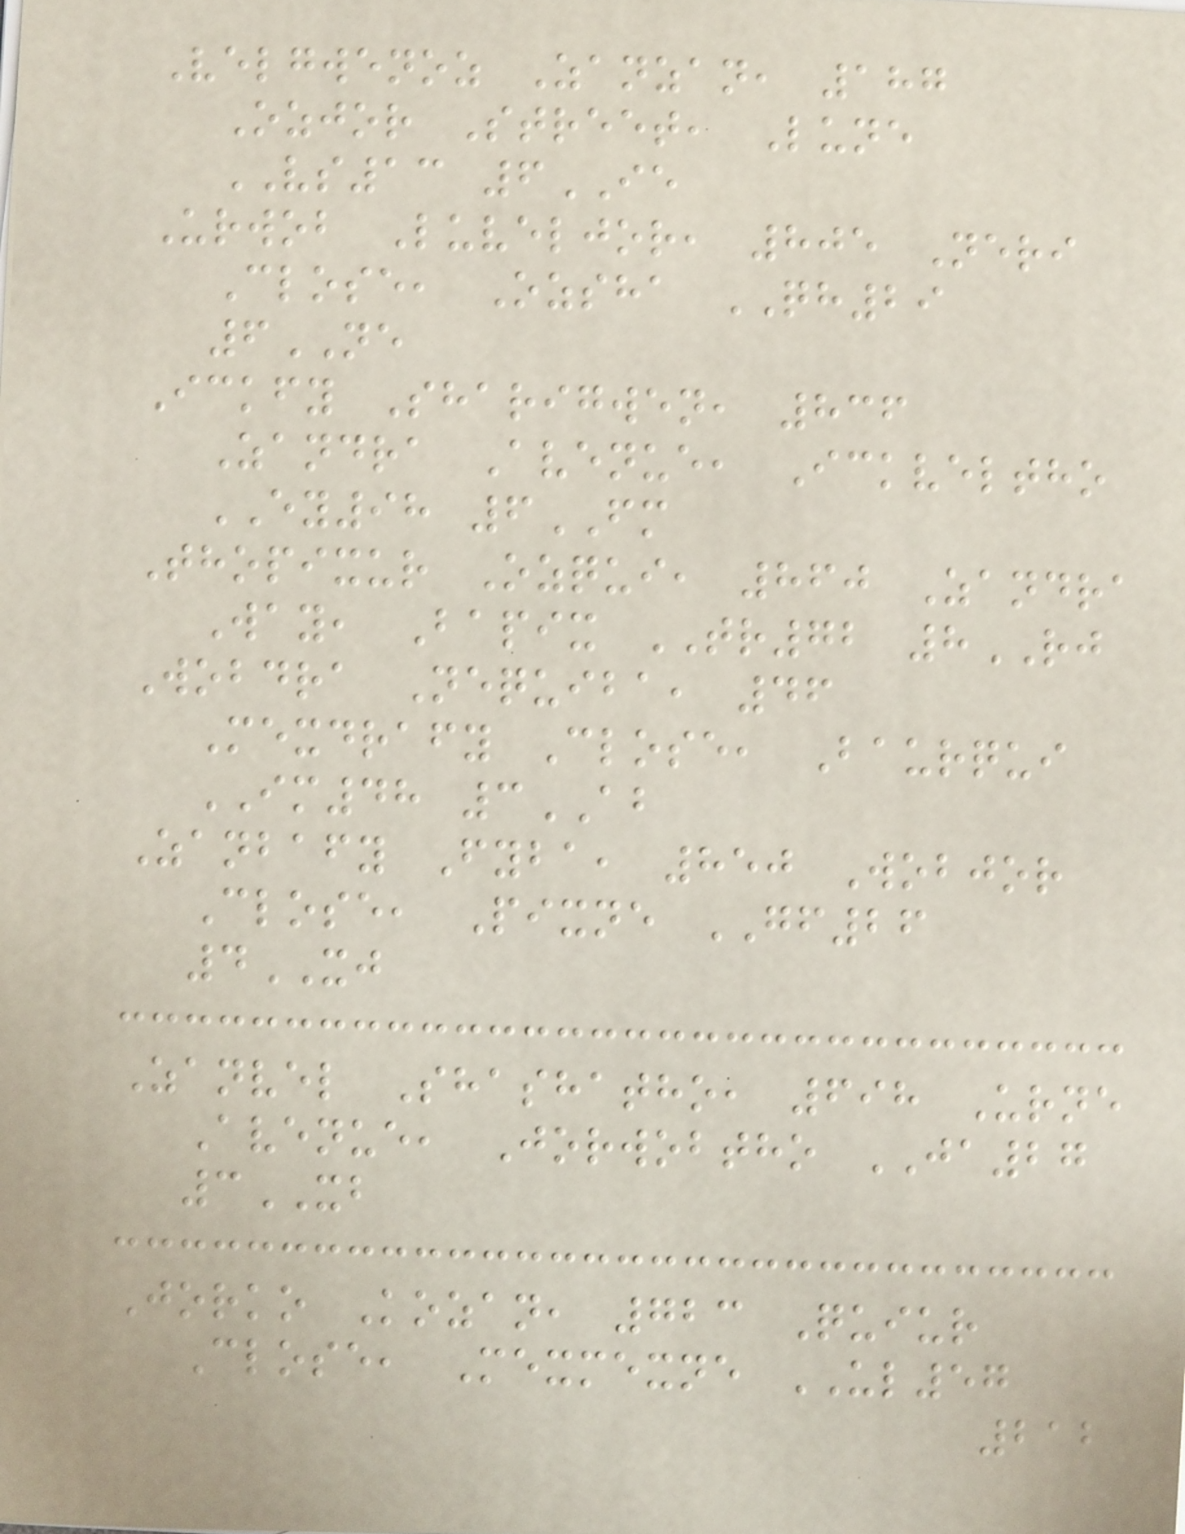Velgwenoz Zanzan, 187
Ozjor Street, Lune
VS13 6IE
Urwob Luveljor, 805 Neri
Close, Ozsha QH29
6NE
Ickfy Sharigwen, 836
Zandra Avenue, Ickveltho
EY98 6FM
Thopixur Ozqui, 860 Zandra
Way, Bapix TR72 8RJ
Wobdra Nequiba, 46
Mexdrafy Close, Baurqui
IM48 3AB
Zanbafy Fyba, 850 Wobjor
Close, Pixne GF26
4XJ
Zanvel Shashatho, 698 Urne
Avenue, Jorwobtho JA27
3XB
Jorko Kozan, 723 Quiur
Close, Mexmexne UL57
212
